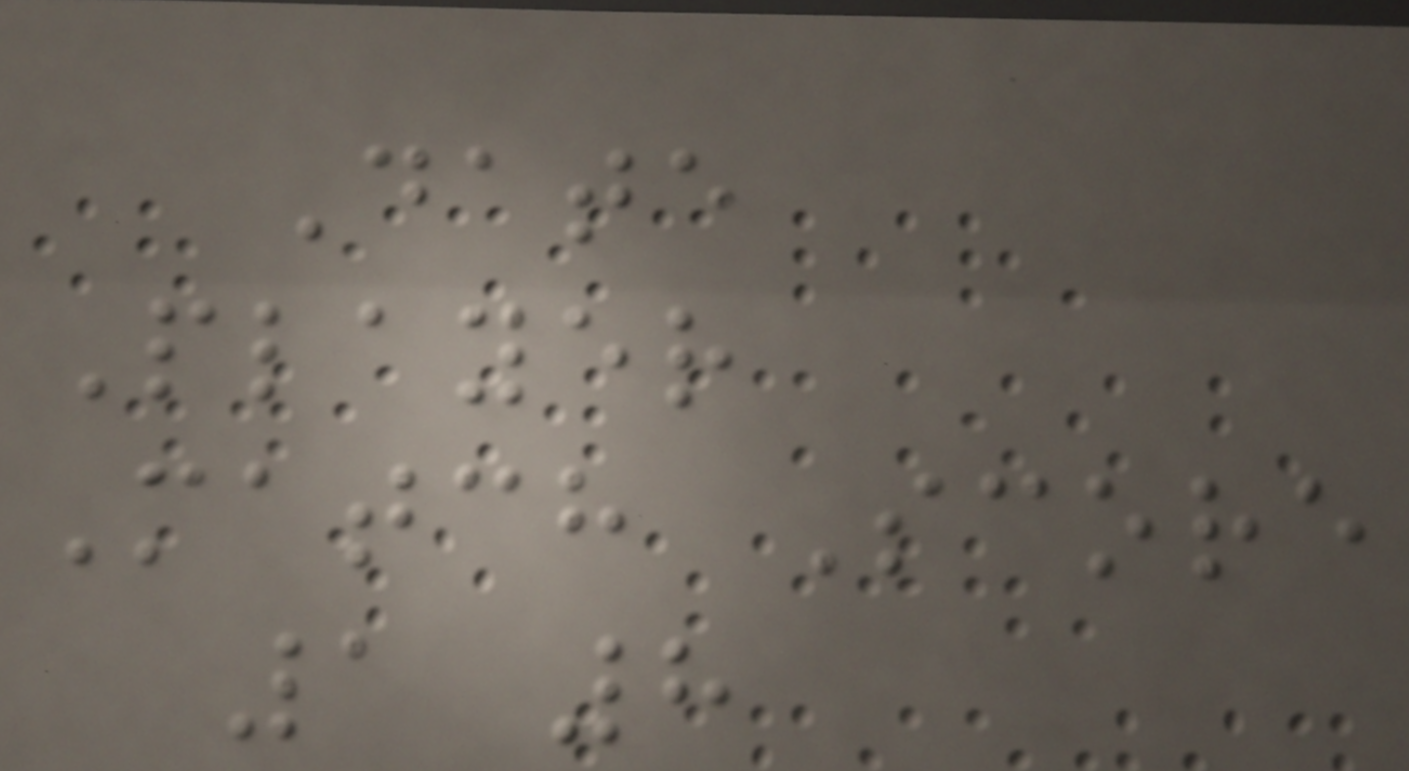Date
Player
Match Score
1 8
